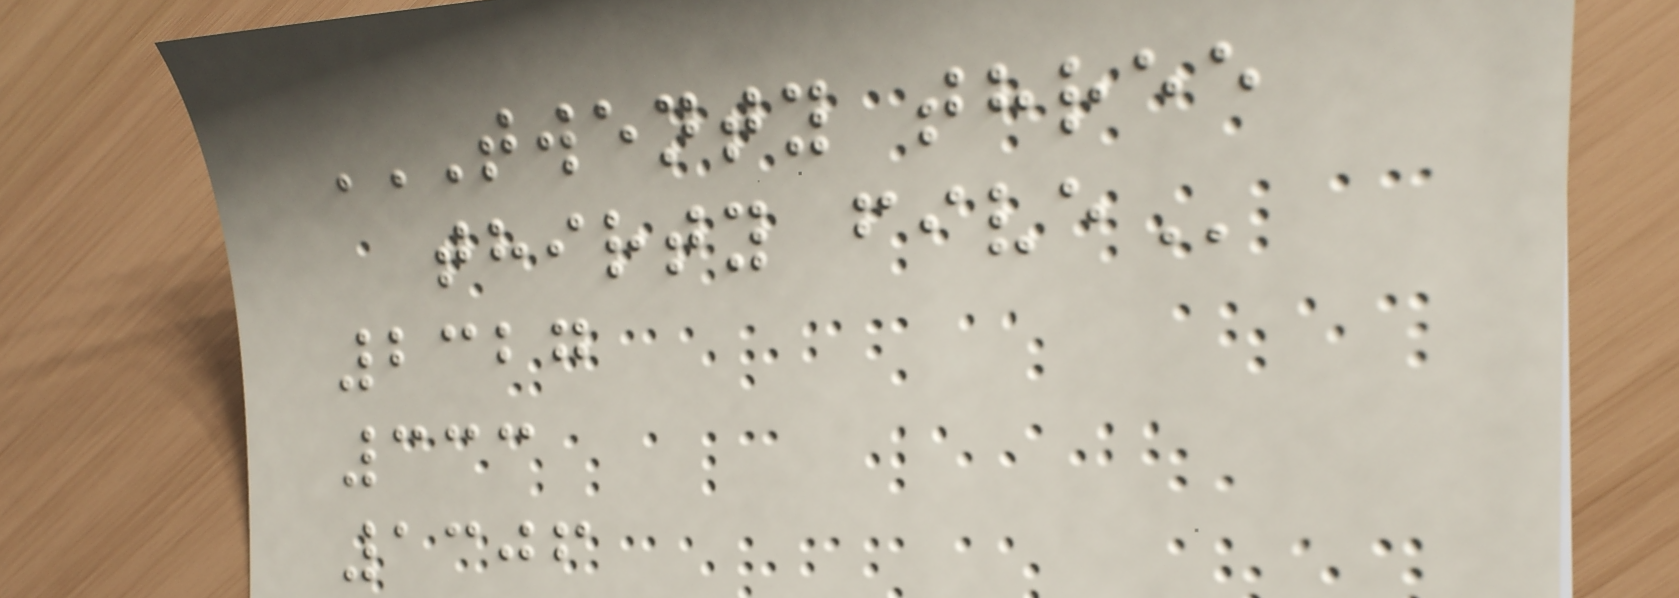TWENTY THREE
THIRTY FIVE
2327
333
1306
